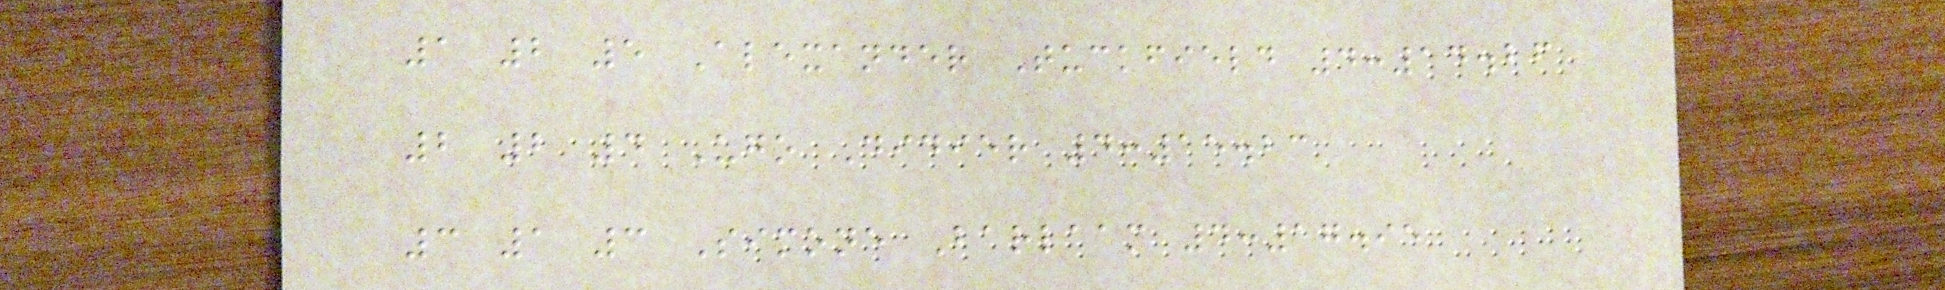1 2 5 Alexander Tuckfield 4:14.26
2 2 4 Ugo Didier 4:15.23
3 1 3 Simone Barlaam 4:17.95
